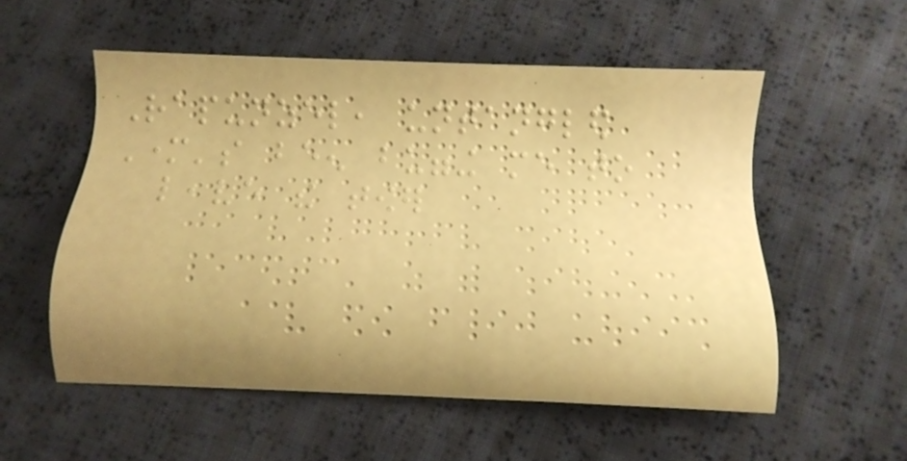Rapunzel, untangled
Mother's been bugging me to
leave the tower
